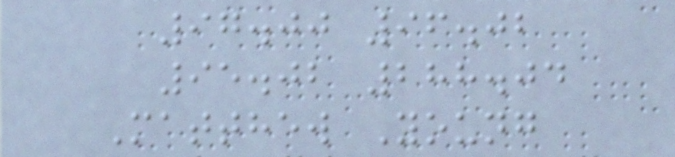97.00 96.02
95.02 288.04
Matthew Young
